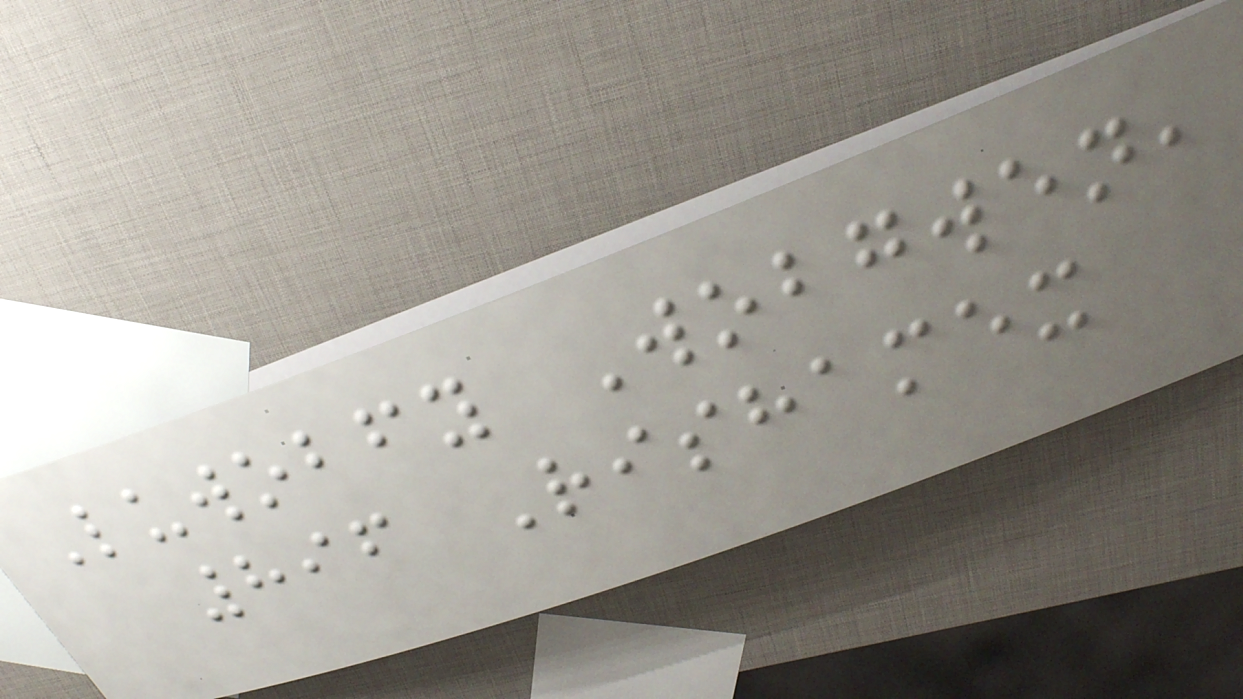Luwobfy Wobgwen,
896 Rishamex
